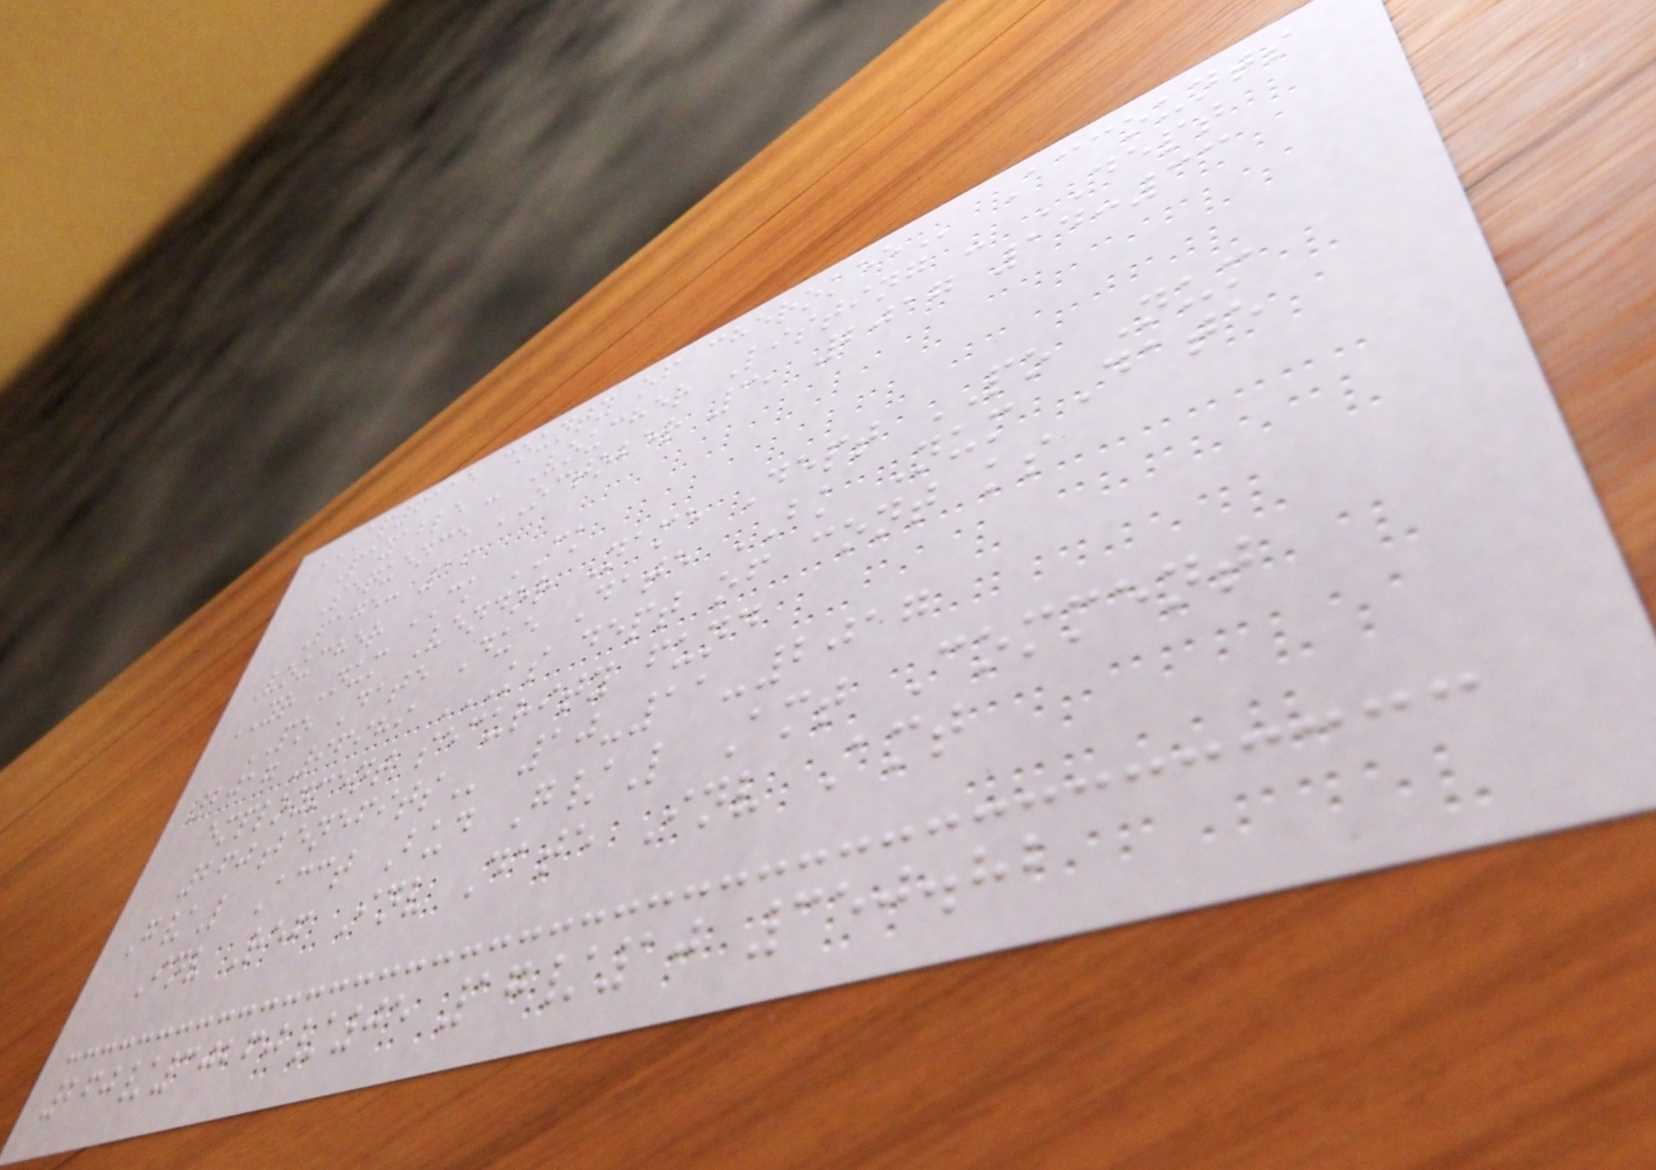AP6115 COUNTY OF CHEROKEE Accounts
Payable - Voucher Listing - DEPT
Sequence OCTOBER 3, 2017 14:33
Page: 16
Voucher CK CK
YR Num Vendor Name Dept PO Num
PO Date Due Date BK Num Date
2017 96989 KS DEPT OF CONT KS
EMPLOYMENT SECURITY FUND
260BENEFITS 10-11-2017
G/L Acct Bud G/L Amt Comment
Inv Ref Inv Date Inv Amt
260/30260/05 17/10 350.82
